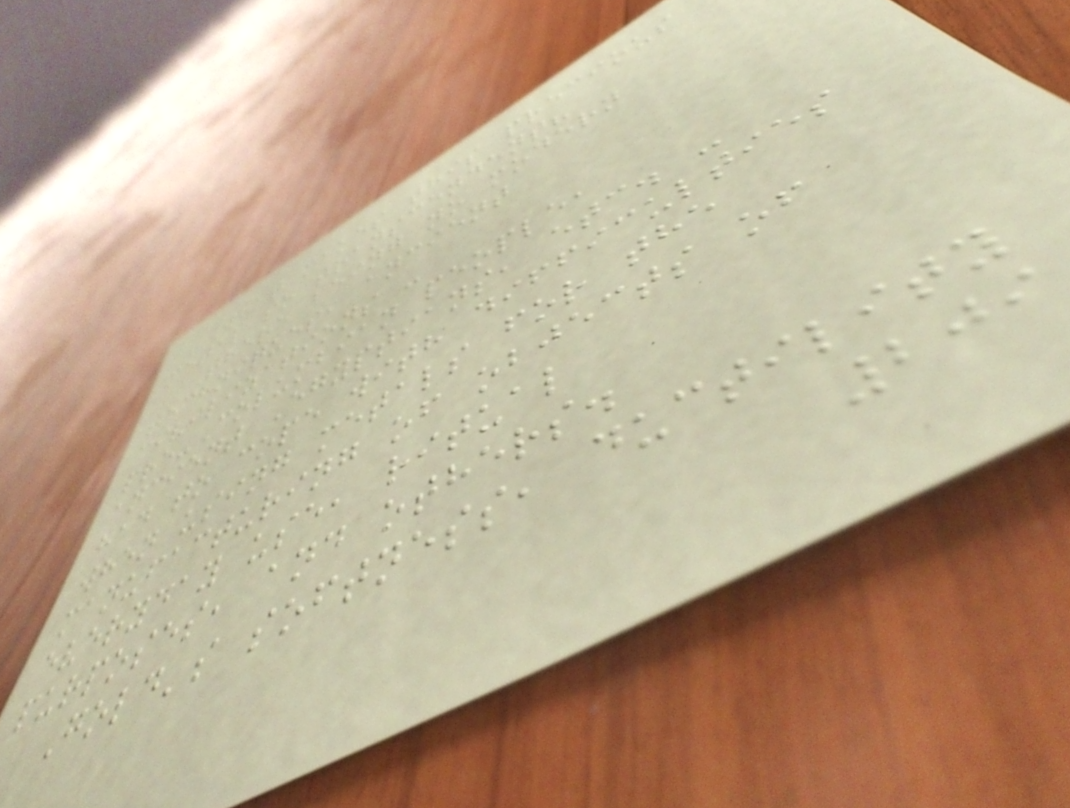What makes this precious
metal so transcendent?
There being no modern
techniques, ancient
civilizations -
pre-Columbian people,
ancient Egyptians, etc. -
had to cope with difficulties
when using metals for the
manufacturing of objects of
everyday use, ritual
purposes, and others.
Gold's softness, ductility
209
